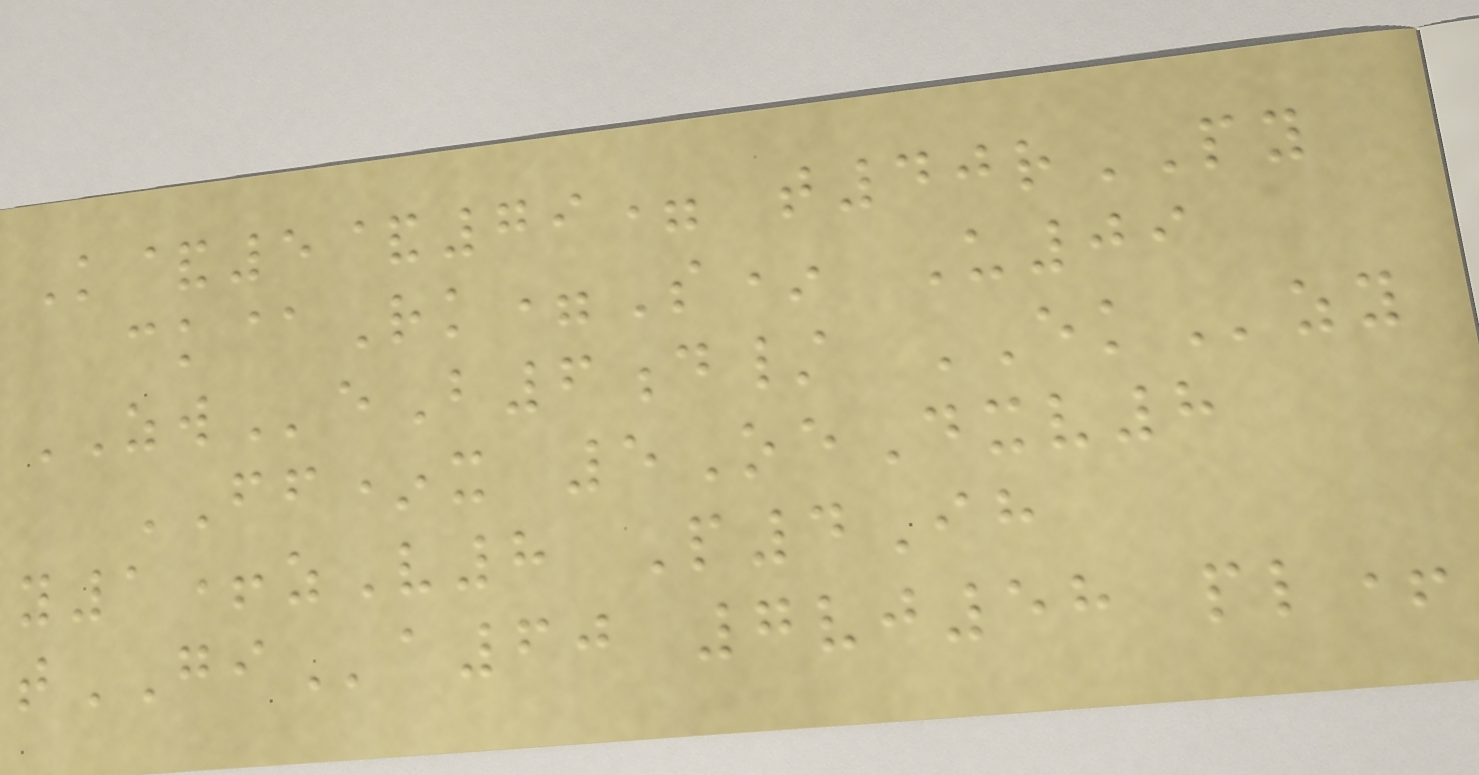K&5&79= t40rPY
ck@Rk=S* U09
ZWeB6d/ EKzy
FF*x 5OeDxv8
y1+zV8 P4Ih
tGIa60 7vj58 pl+
